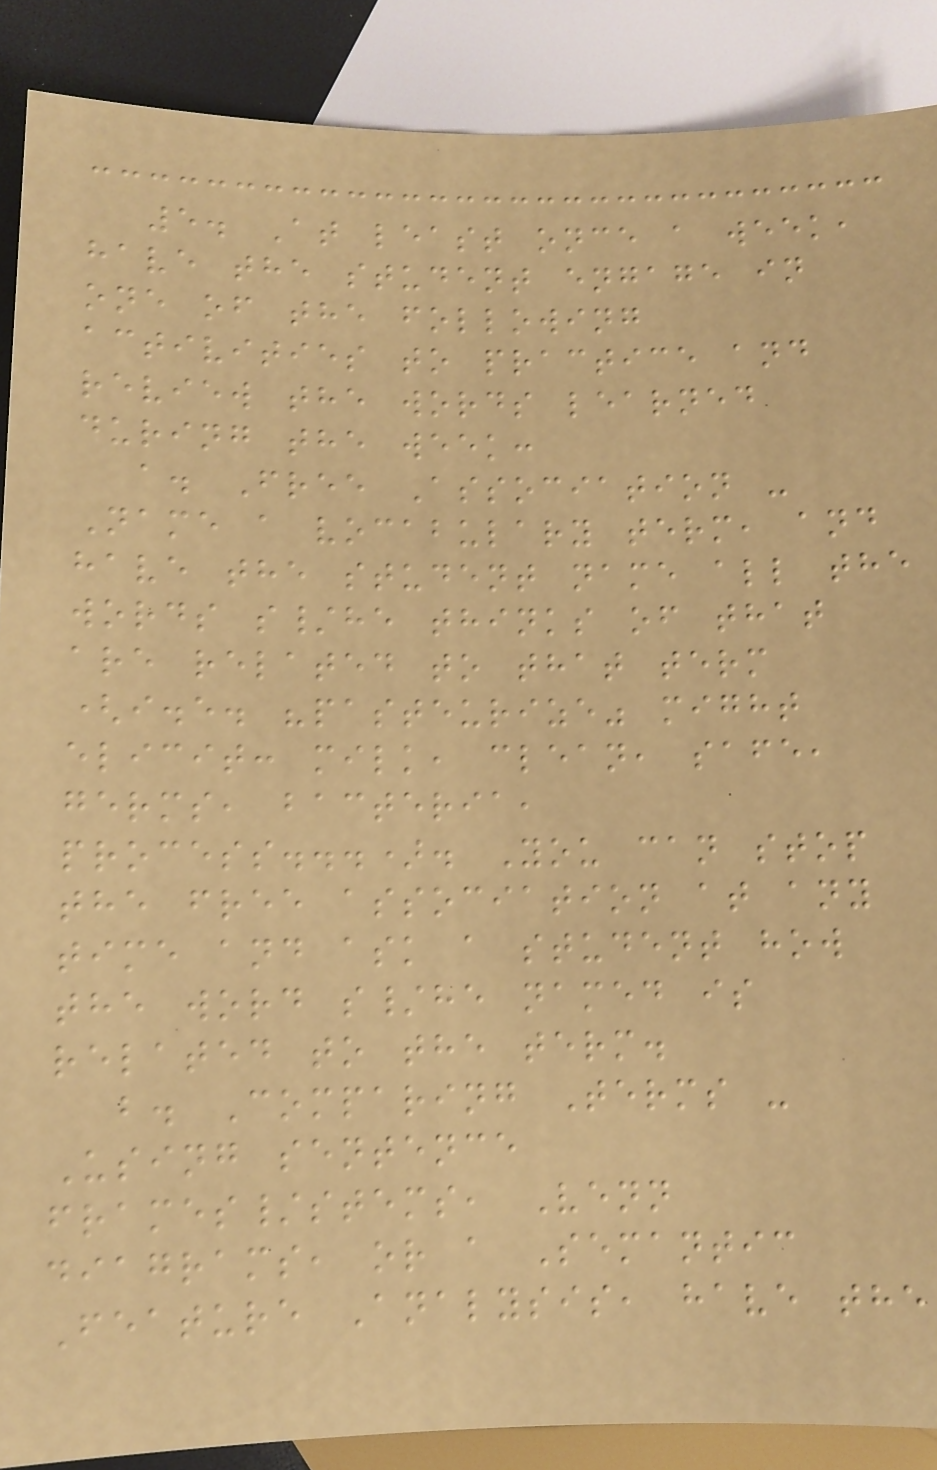5. At least once a week,
have the student engage in
one of the following
activities to practice and
review the words learned
during the week:
a. Free Association -
Name a vocabulary term, and
have the student name all the
words s/he thinks of that
are related to that term
(i.e. "pasteurize" might
elicit: milk, clean, safe,
germs, bacteria,
process...). You can stop
the free association at any
time and ask a student how
the word s/he named is
related to the term.
b. Comparing Terms -
Using sentence
frames/stems, Venn
diagrams, or a Semantic
Feature Analysis, have the
